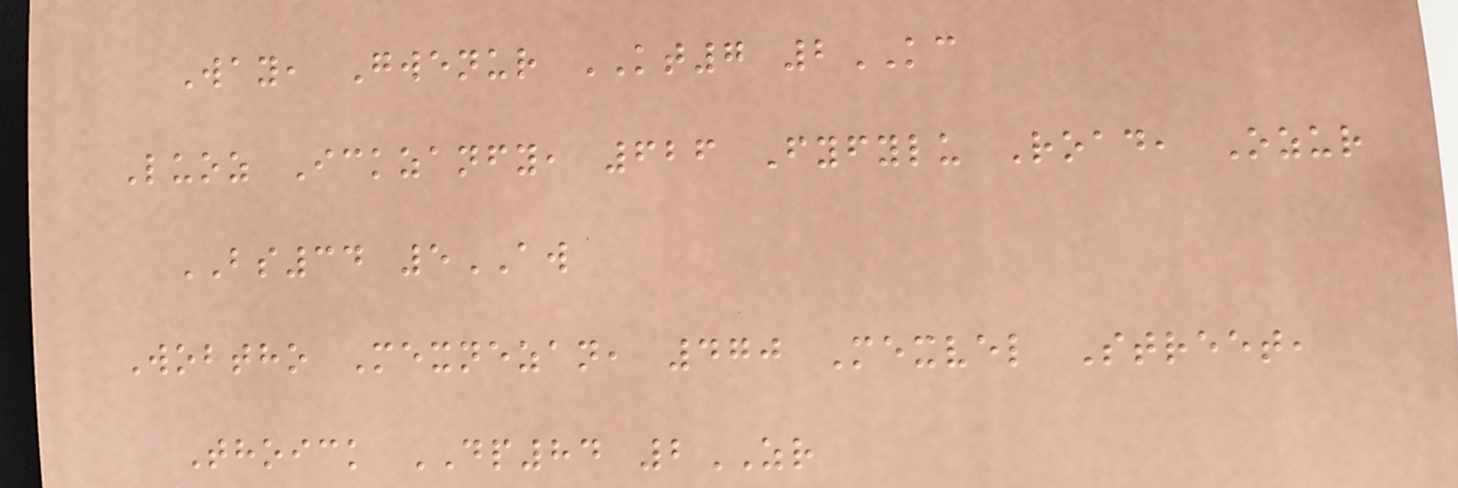Way, Gwenur KT7 2KC
Luoz Ickzanfy, 626 Fyfylu Road, Ozur
BS34 5AW
Wobtho Mexnezan, 470 Mexvel Street,
Thoick DP84 2ZR
